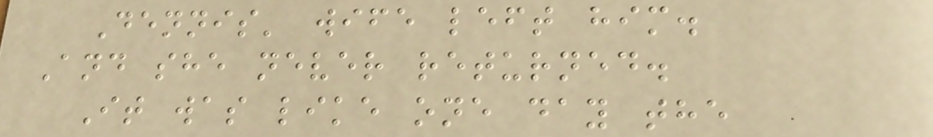Dennis' wife left him.
And she never returned.
It was like one day the
